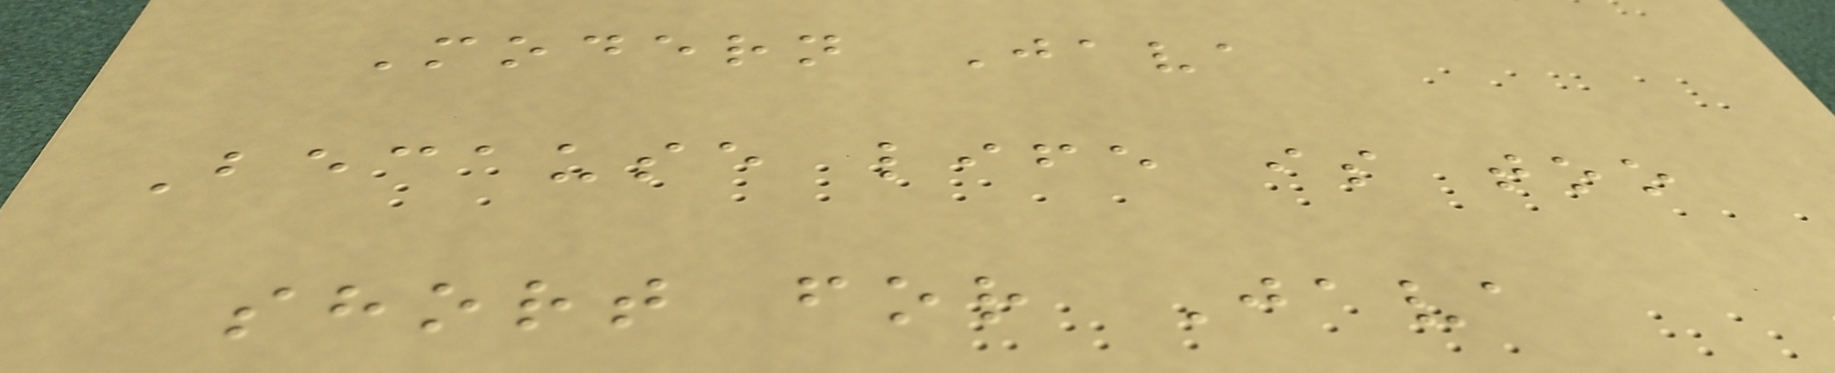Modern Java
Because life is too
short for Java
